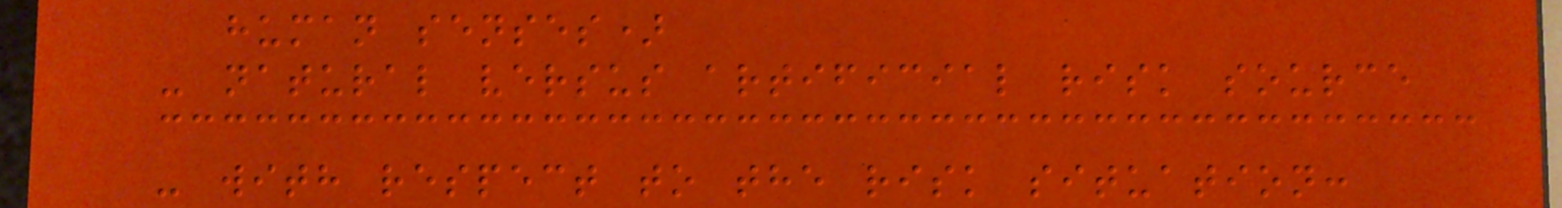human senses)
- natural versus artificial risk source
- with respect to the risk situation:
